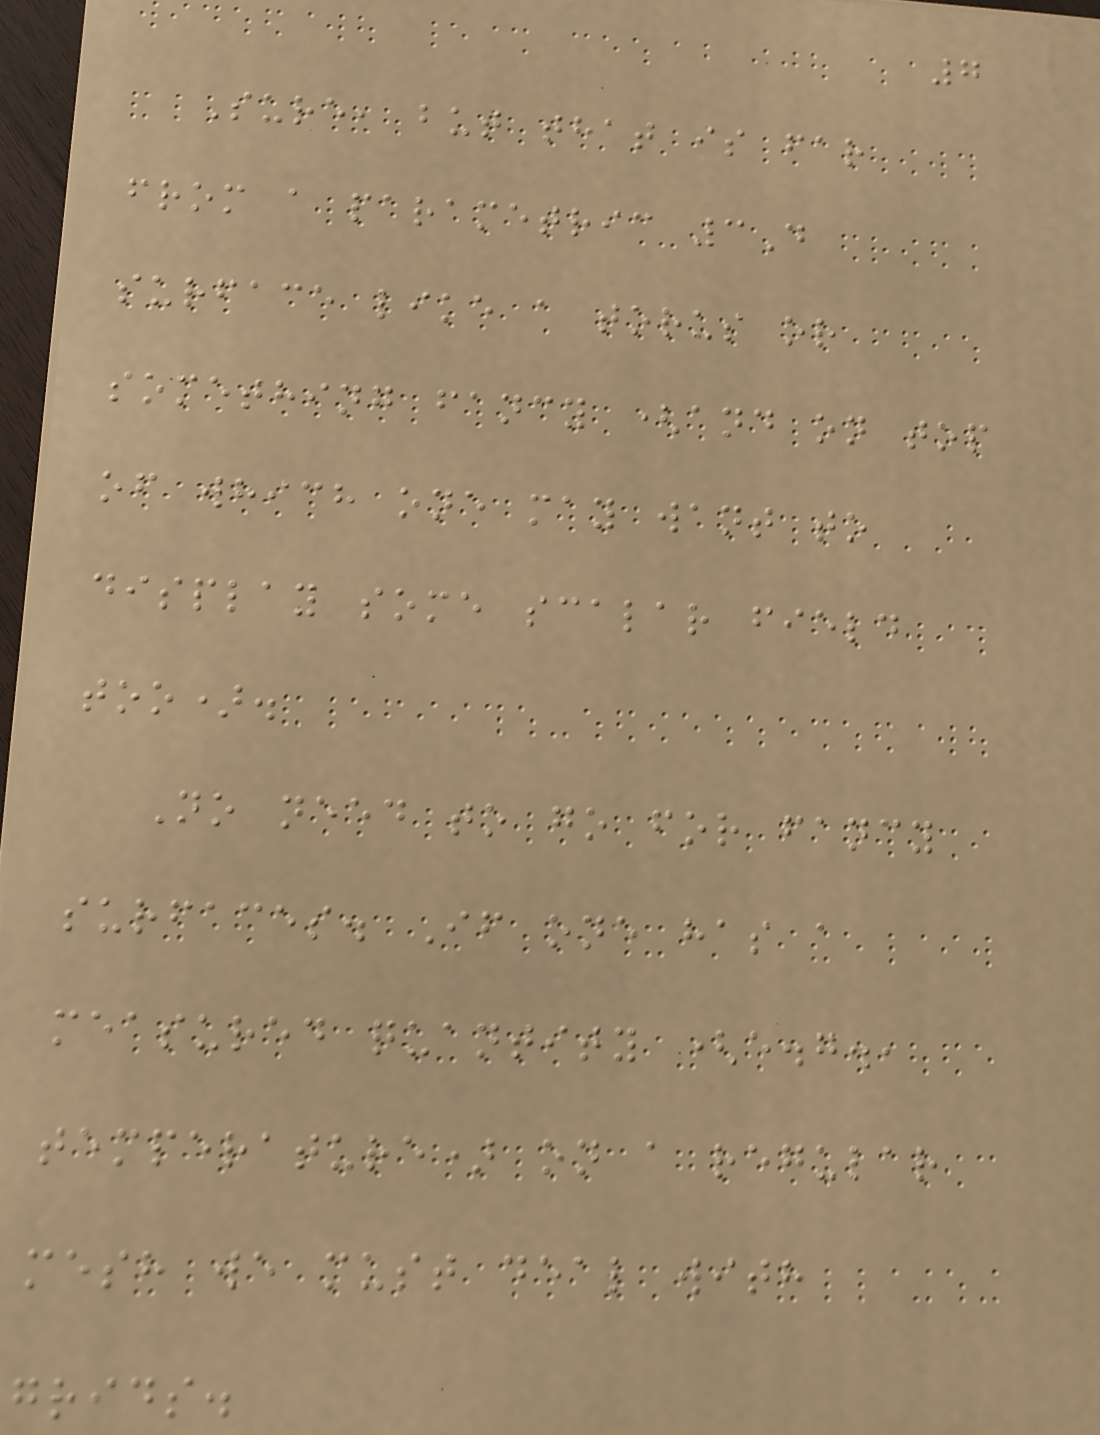7
Sure, but that is far
from a parametric 3D
surface like a torus or
something fancy (and on top
of which one may want to
display some scalar field
too).
No need to go for fancy
surfaces. If one has a
measured quantity (e.g.,
temperature) on a regular
mesh we must deal with
grids.
